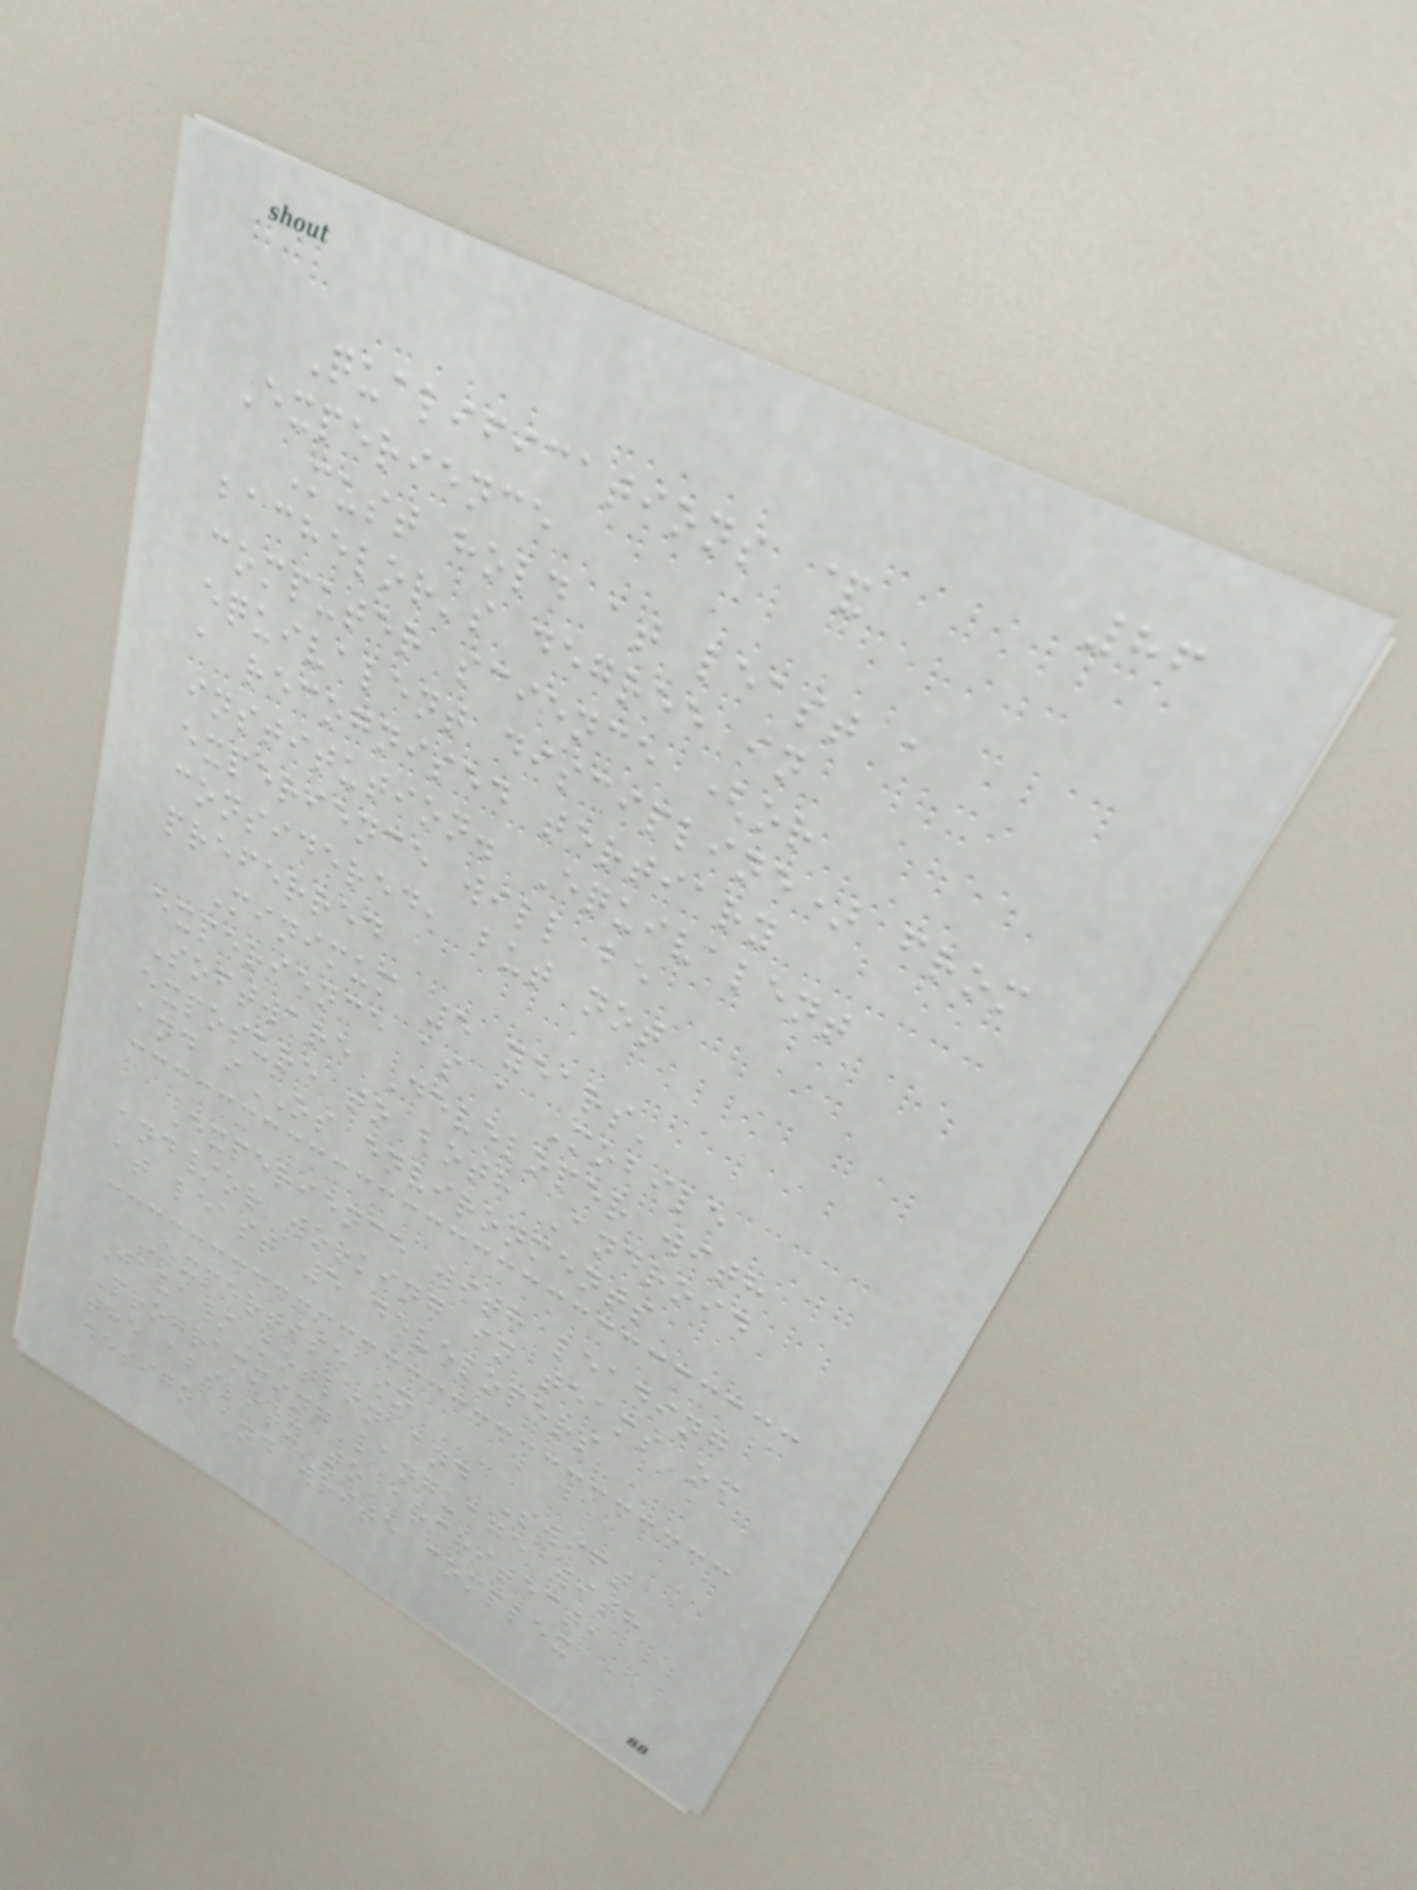86
Qualifications &
Experience
Must hold at least a
bachelor's degree in
computer science (or
equivalent discipline) from
a recognised tertiary
institution. Equivalent
experience will be
considered, but not
preferred
Minimum 5 years'
experience as a Mobile
Software Developer with
exposure to both Android
and iOS environments
Experience with leading
and/or working in teams of
at least 5 developers
Expertise in
Java/Kotlin and Swift
Programming language with
the ability to architect,
design and write complex
